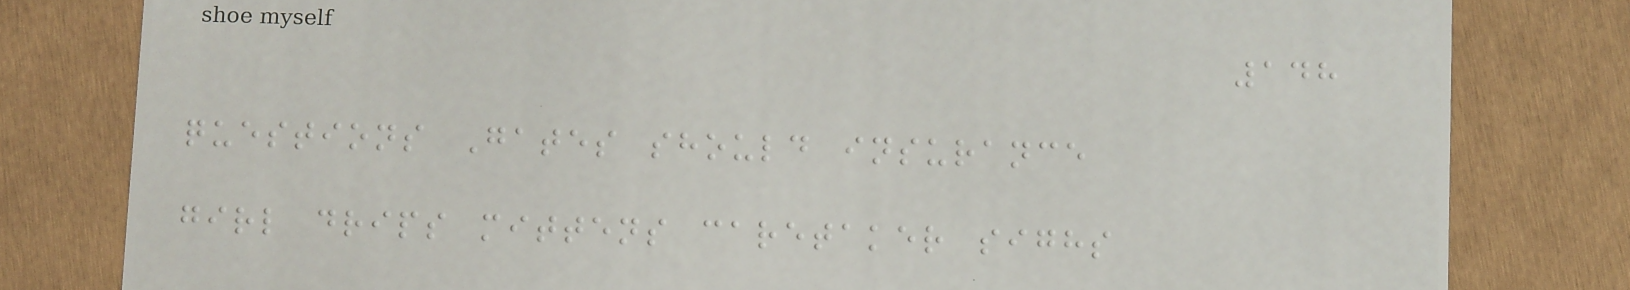148
questions Gates should insurance
girl drips mittens caretaker sighs
